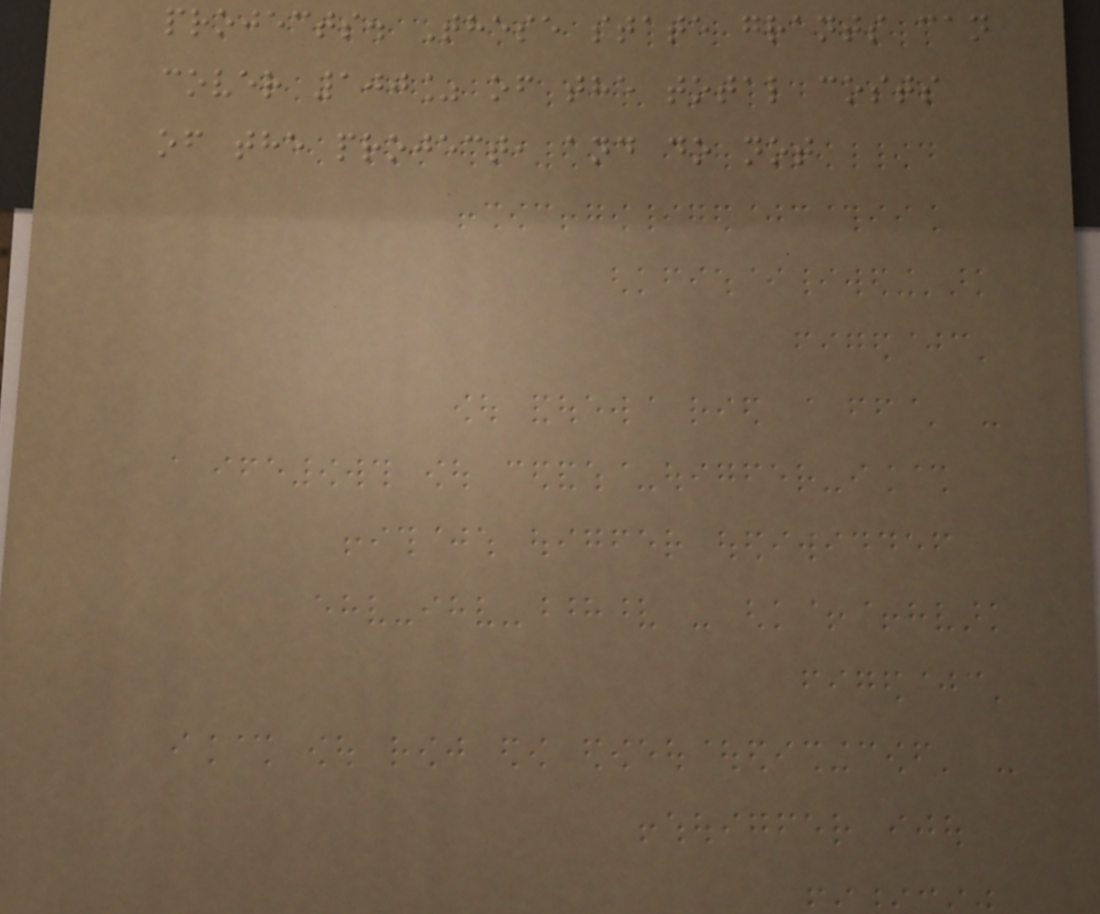projects. These state grants can
cover 100% of the total costs
of the project, and do not
